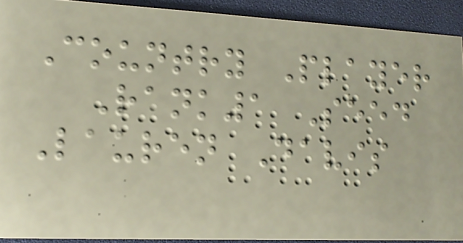Country Player
Rank1 Seed
Lauren Davis
